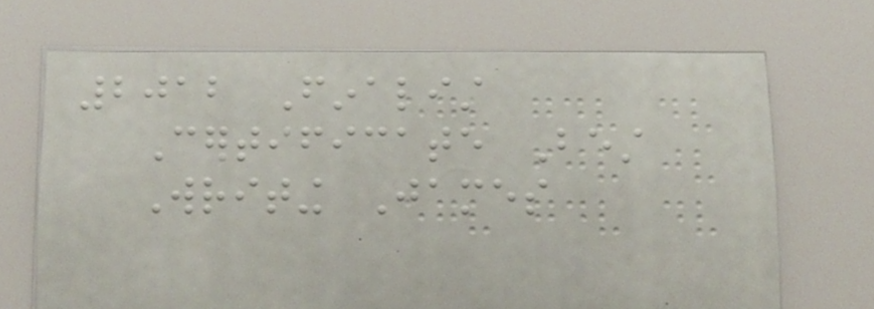2012 Finalist
Certificate Best
Writing James
